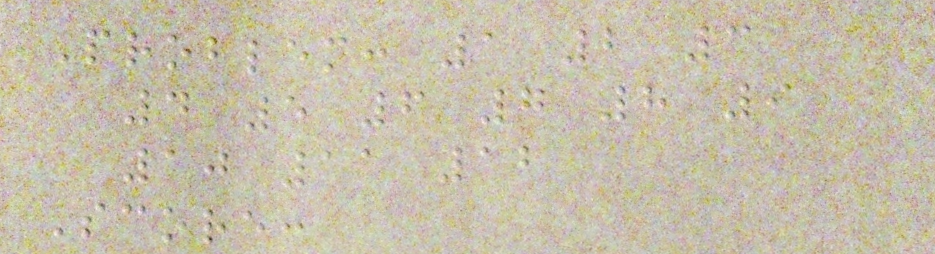Problem: 1 2 3
4 5 6 7 8 9
10 11 12
Score:
